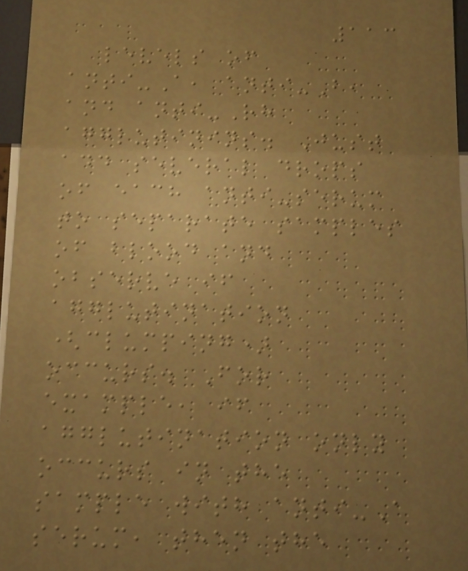113
levels of
anti-A, anti-B,
and anti-Rh
agglutinins. Just
add several drops
of each anti-serum
to separate samples
of blood and
observe if
agglutination
(clumping)
occurs. For
example, if
agglutination only
occurs in the
sample with anti-A
serum, then the
